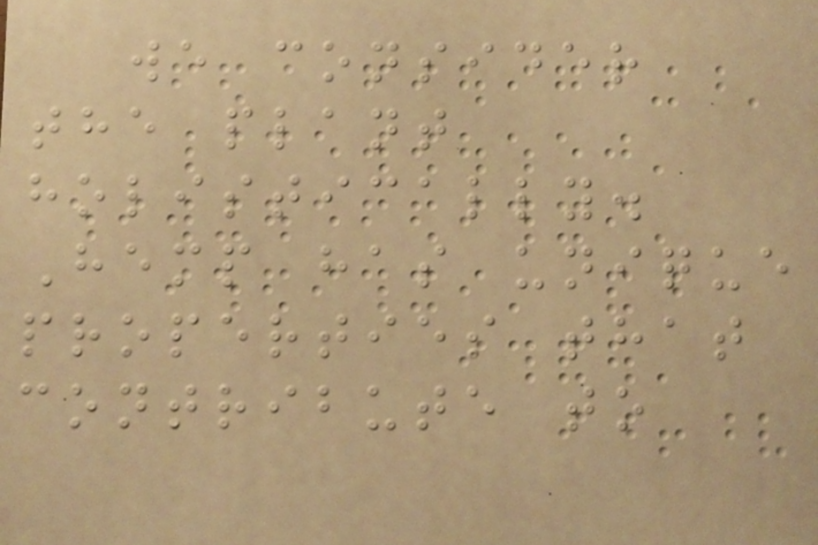we consider
the plant
holistically.
Hemp has unique
properties that
contribute to
